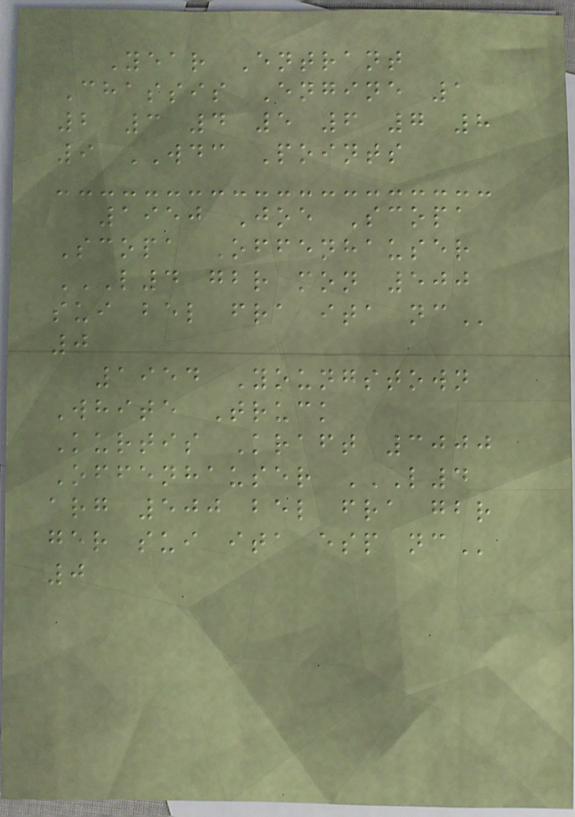Year Entrant
Chassis Engine 1
2 3 4 5 6 7 8
9 WDC Points
1950 Joe Scopa
Scopa Offenhauser
L4 GBR MON 500
SUI BEL FRA ITA NC
0
1954 Youngstown
White Truck
Kurtis Kraft 3000
Offenhauser L4
ARG 500 BEL FRA GBR
GER SUI ITA ESP NC
0
